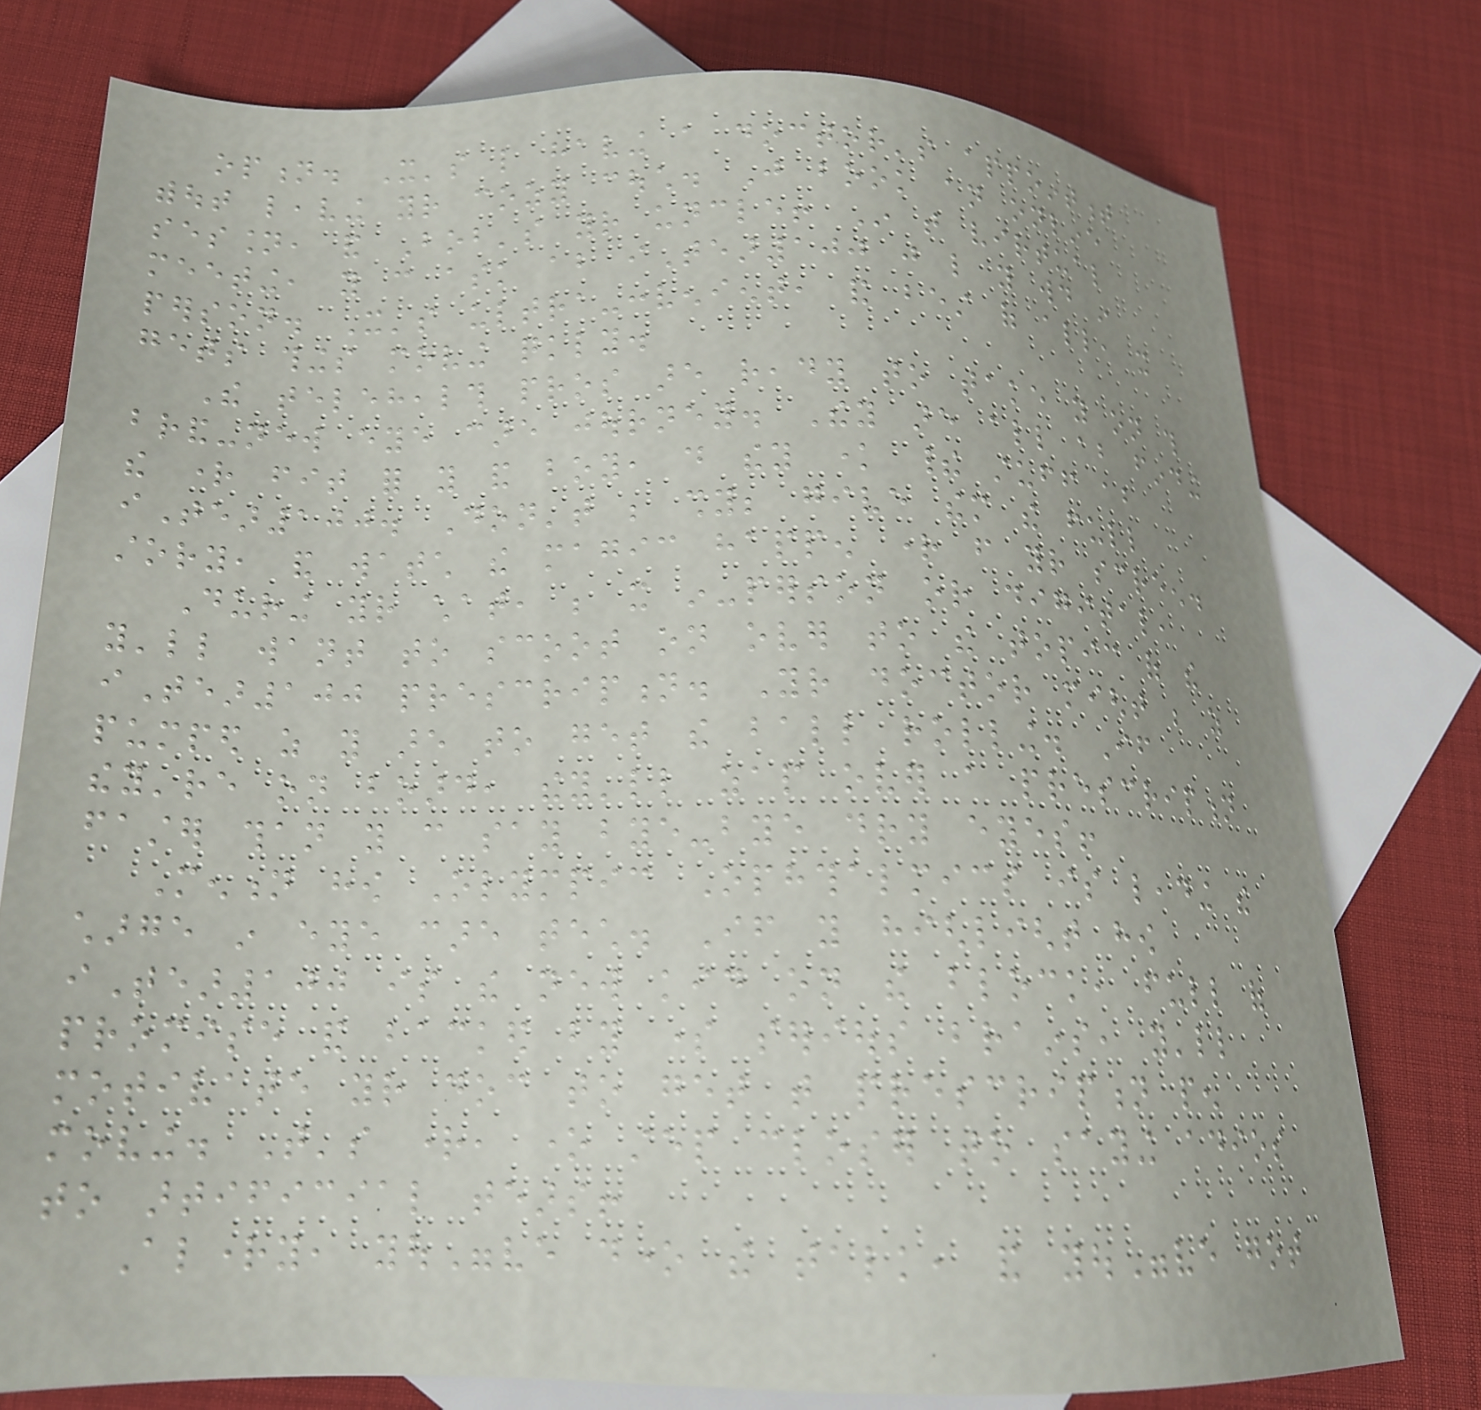option. It's like having a doctor's appointment
without leaving your cozy couch. Just book an online
session, and Bob's your uncle! In that virtual
meeting, you can ask about iTear100 just like you would in
person. It's ultra-convenient, and best of all, it
gets things moving quickly.
The telehealth pros are ready to take you on this
brand-new eye care journey. They are all about finding
the right fit for you and boy, do they know their stuff about
iTear100. Don't be shy; give them the full
story, and watch the magic happen right from your screen.
During your chat, be it in-person or digital,
you'll want to scoot on over to the topic of the
iTear100 prescription. Your doctor might be as
pumped as you are to get the ball rolling. If
they're on board, they'll zap over a prescription
faster than you can say bye-bye dry eyes!
Mention how Olympic Ophthalmics is leading the
charge in eye care tech. If you highlight how
iTear100 is the new kid on the block, full of
promise and backed by some serious brains, you'll
motivate your doc to get that prescription pen
moving. That's right, one step closer to saying adios
to artificial tears!
Alrighty, you"ve done the talk, and you"ve got
